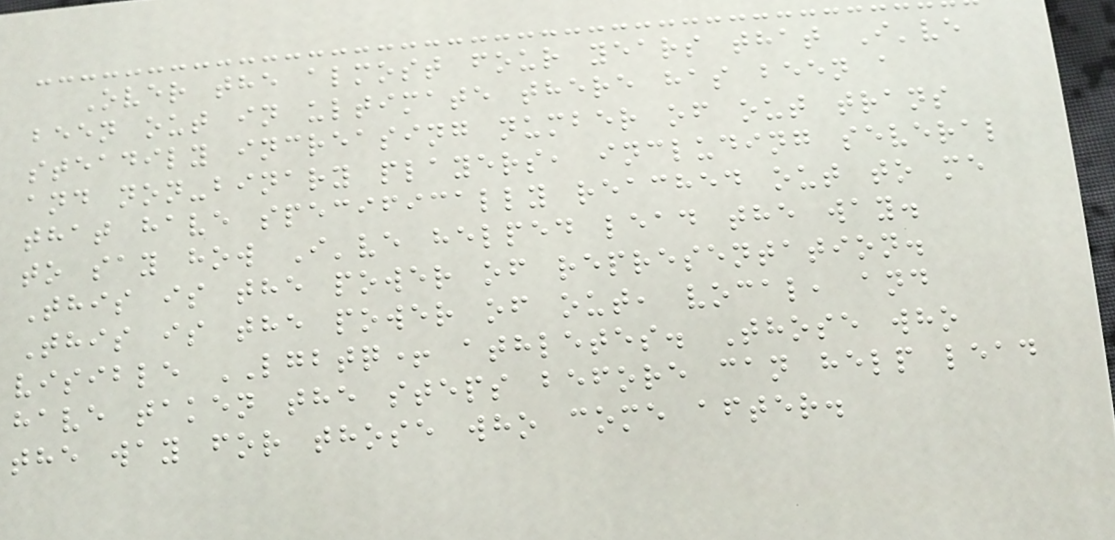Over the almost four years that I've
been out in ultimate there has been a
steadily increasing number of out trans
and non-binary players, including several
that have specifically reached out to me
to say how I've helped lead the way.
This is the power of representation.
This is the power of out, vocal, and
visible LGBTQ+ athletes. Those who
have taken the steps before can help lead
the way for those who come after.
